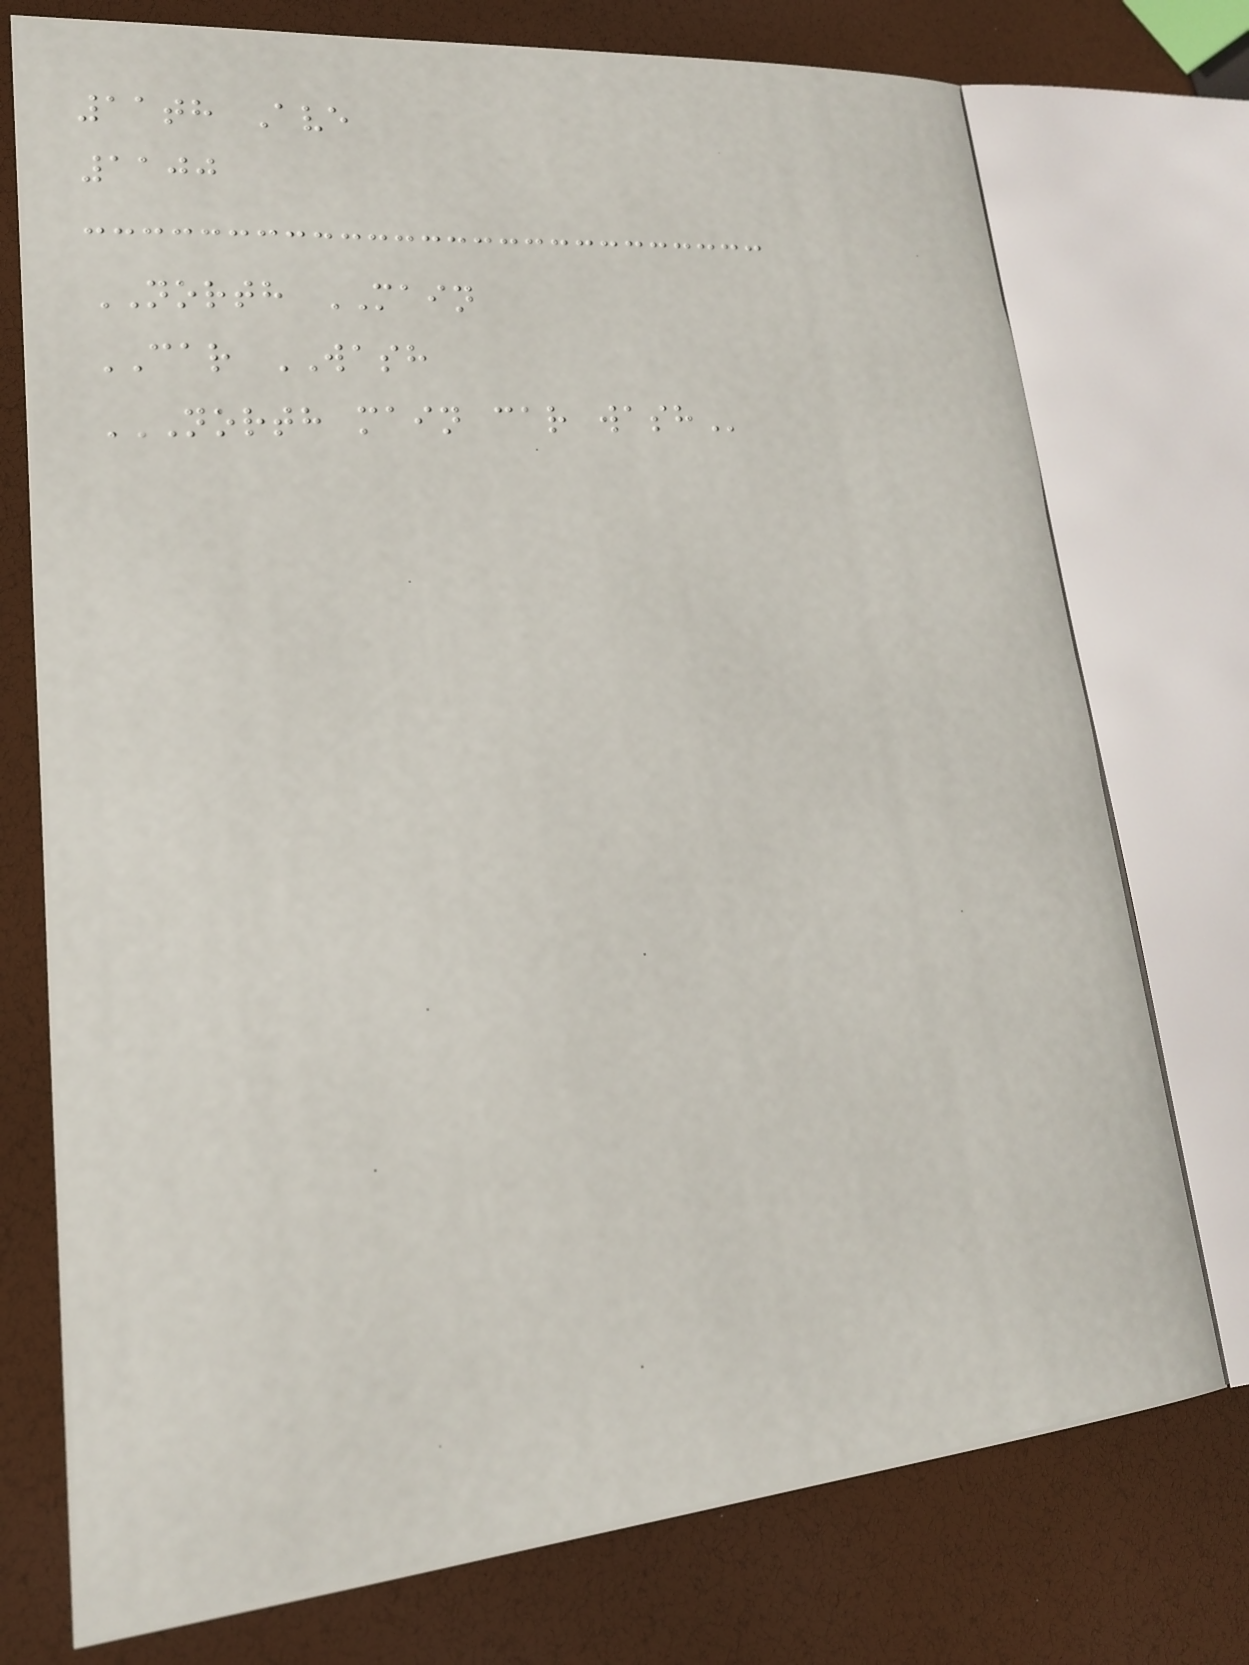11th Ave
1100
NORTH MAIN
CAR WASH
NORTH MAIN CAR WASH
